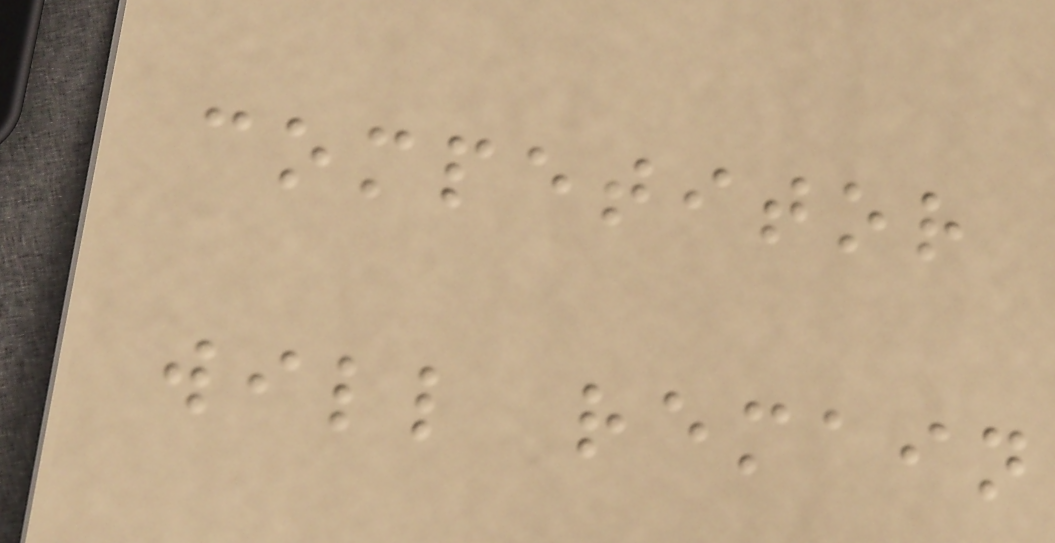competitor
will remain
